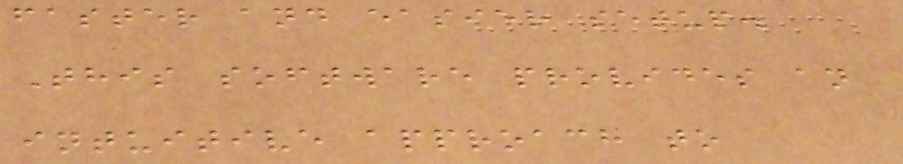faster and easier setup.
This software provides an
intuitive approach to
